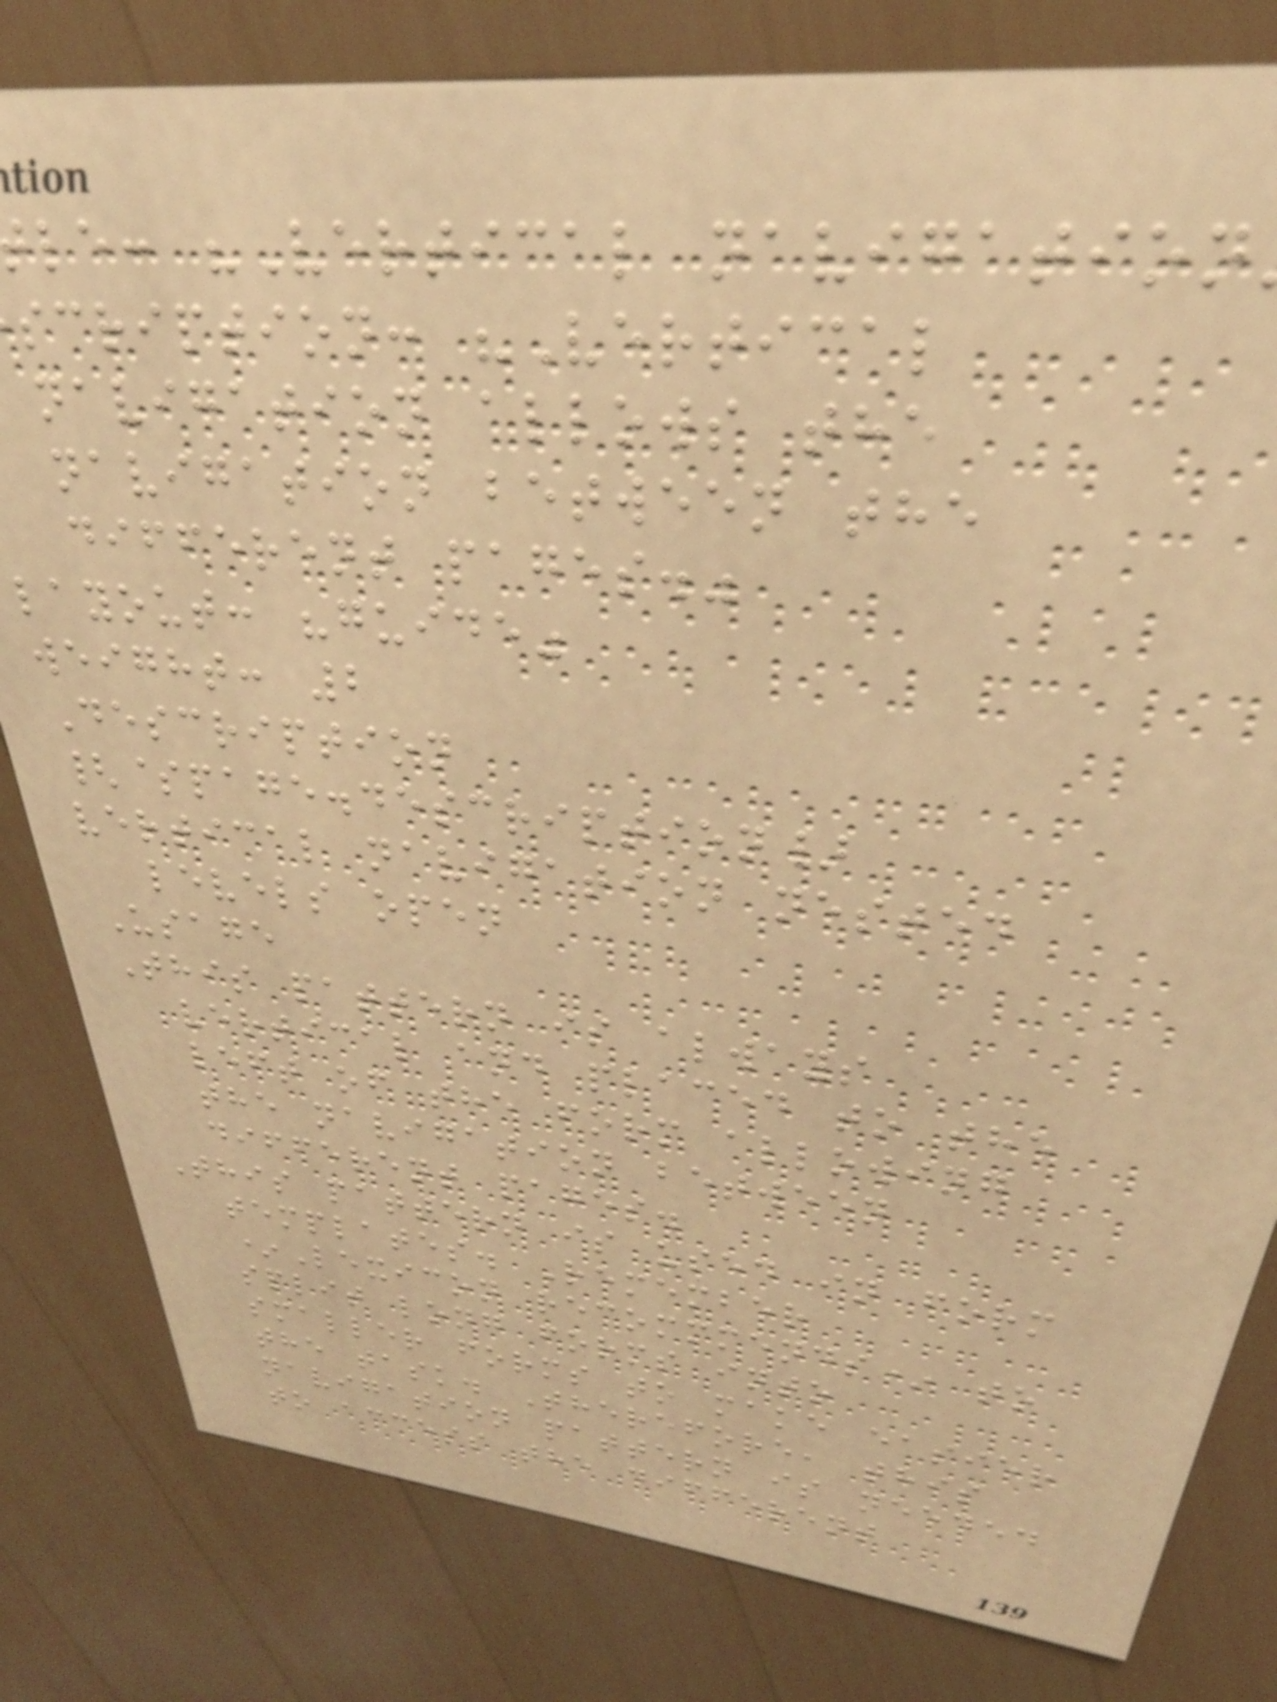le: "Vertical navigation
scription: "Vertical
navigation allows the
navigation between the
different pages."
layout: "guide"
weight: 2
Description
{$page.description}
vertical navigation nested
levels open
Usage
This pattern is always
vertical and placed to the
left of the form allowing
the navigation between
different pages.
This pattern is used in form
templates. Remember
*Lexicon recommmends* to
split long forms into
smaller forms to make easier
the task. Therefore, this
navigation pattern is needed
to access the different
